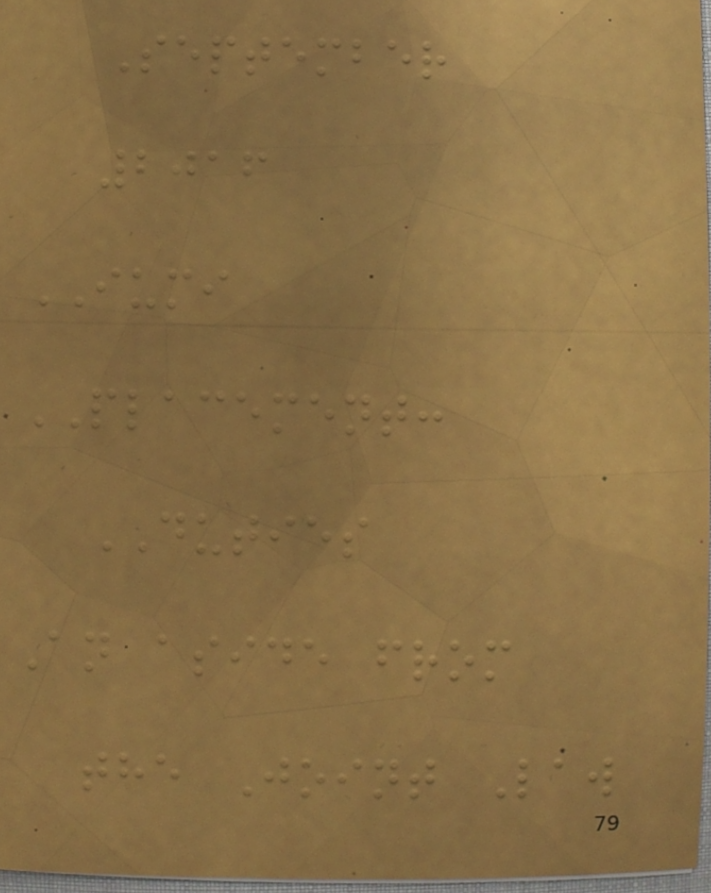September
2016
IUMI
PLACEMENT:
DUTIES
An aside from
the Joint Law
